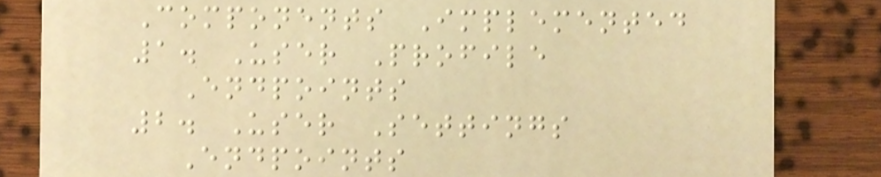Components Implemented
1. User Profile
Endpoints
2. User Settings
Endpoints
